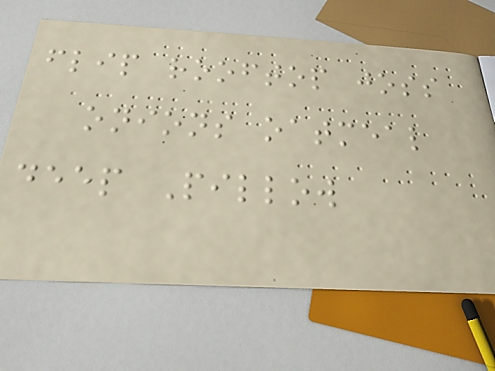flip rooftop joss
onions oatmeal
deep Pillow
